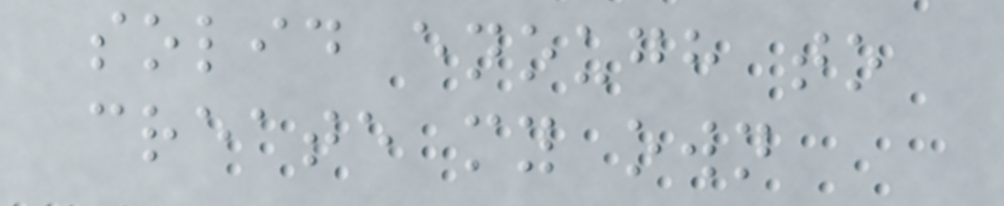solid enough to
create my own
